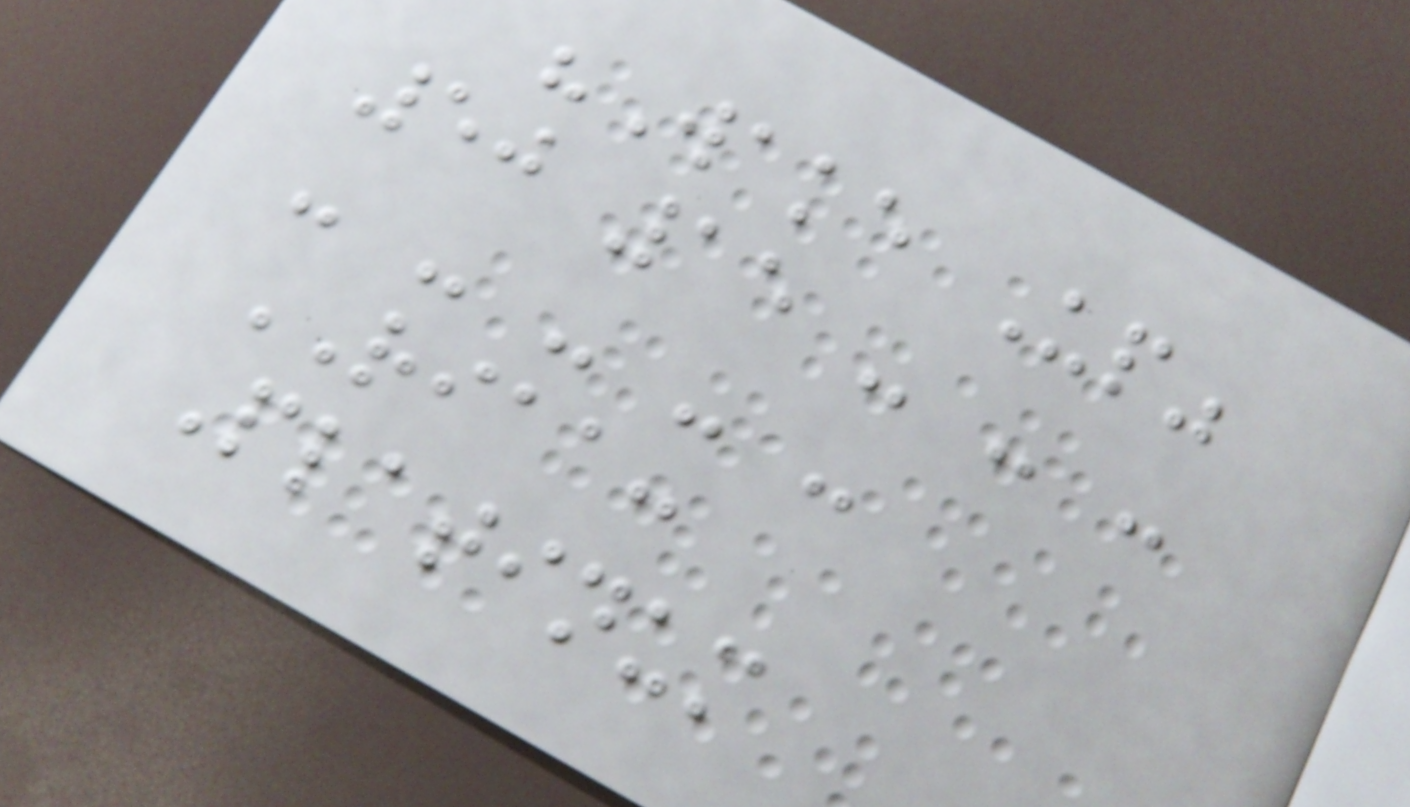"Wake Up"
50 15 - - -
- - - - -
RIAA:
Platinum
